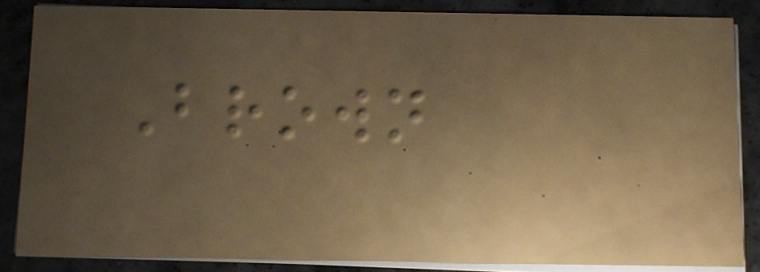Brown
